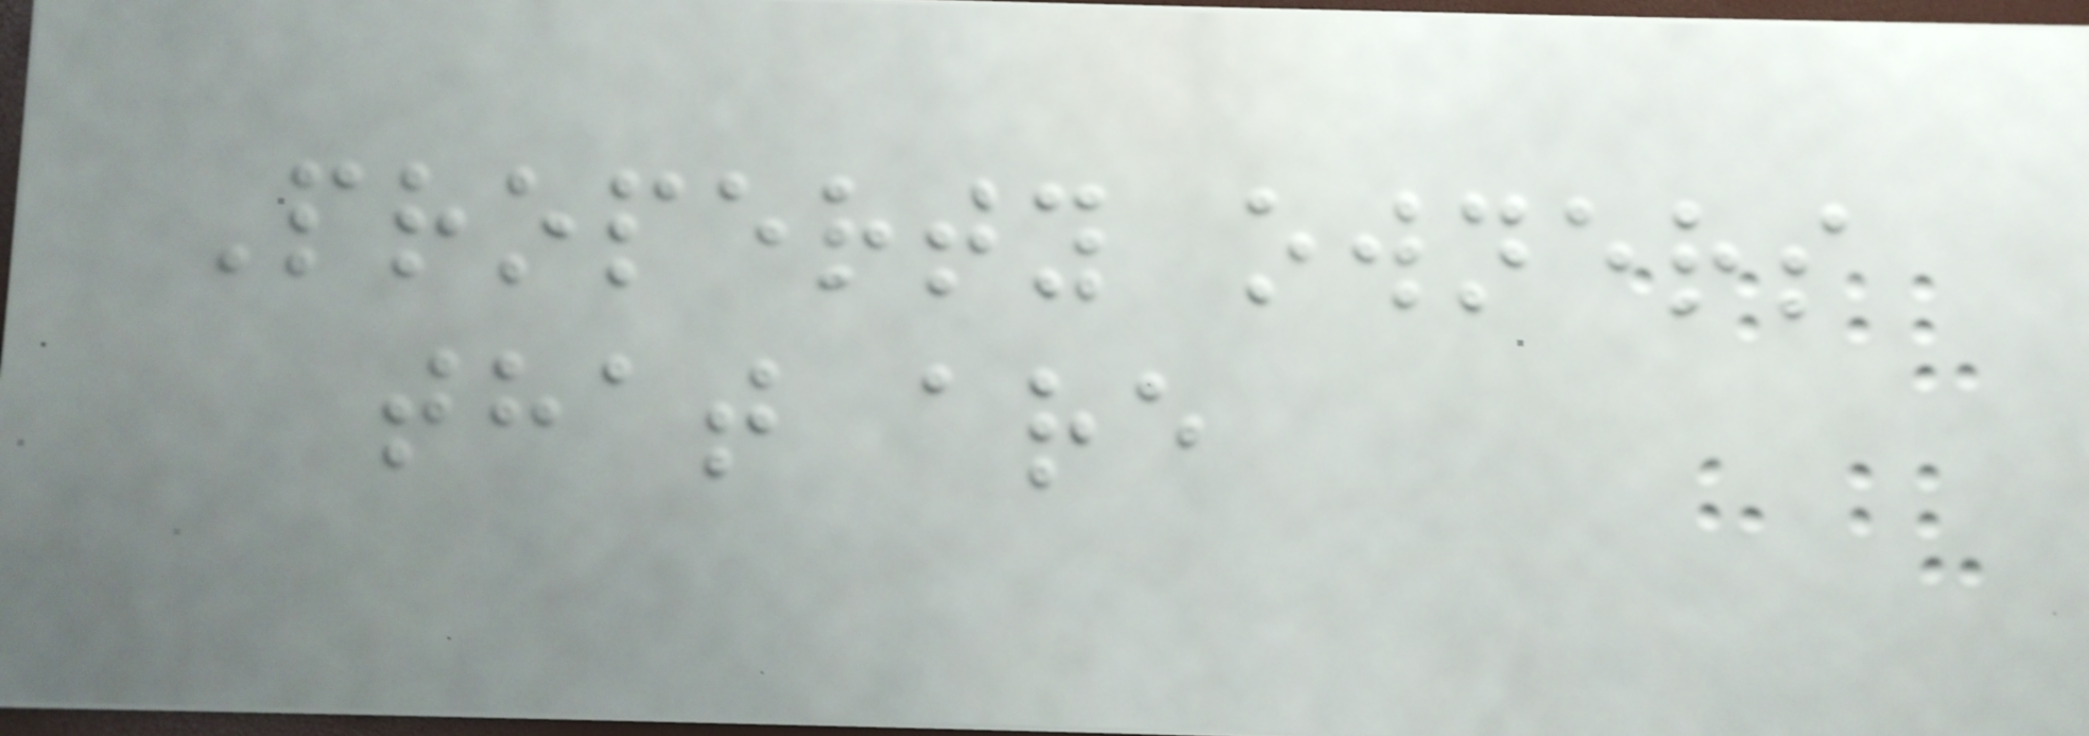Property owners
that are
